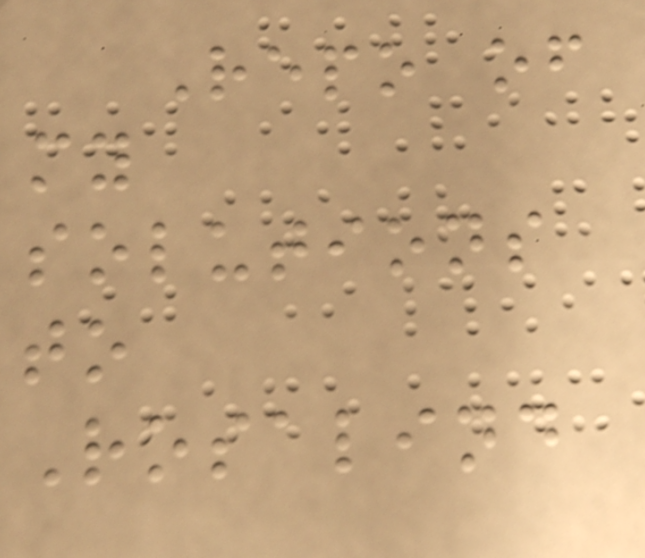Repo of
my
solutions
to
Rosalind
